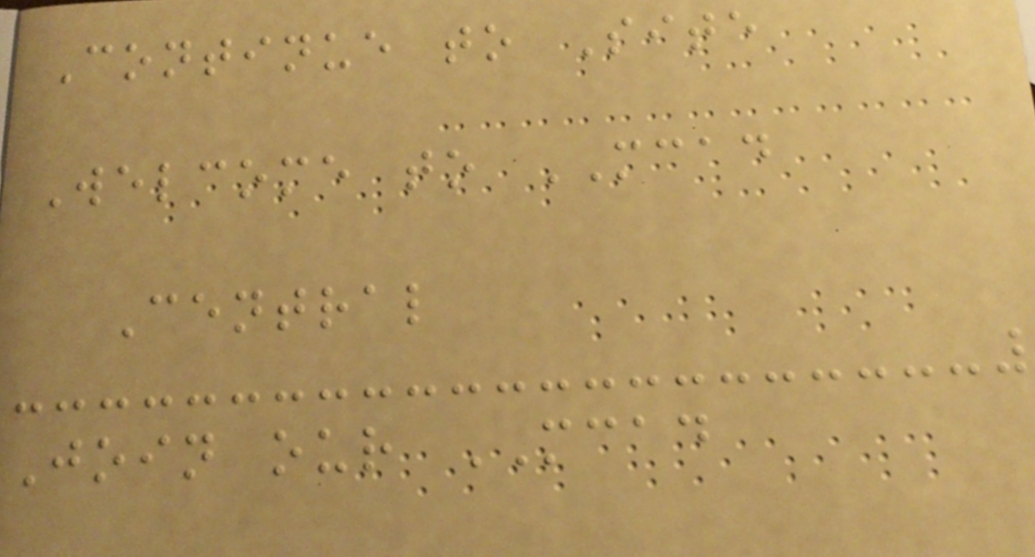Continue to Site
Welcome to MCAD
Central
Join our MCAD
